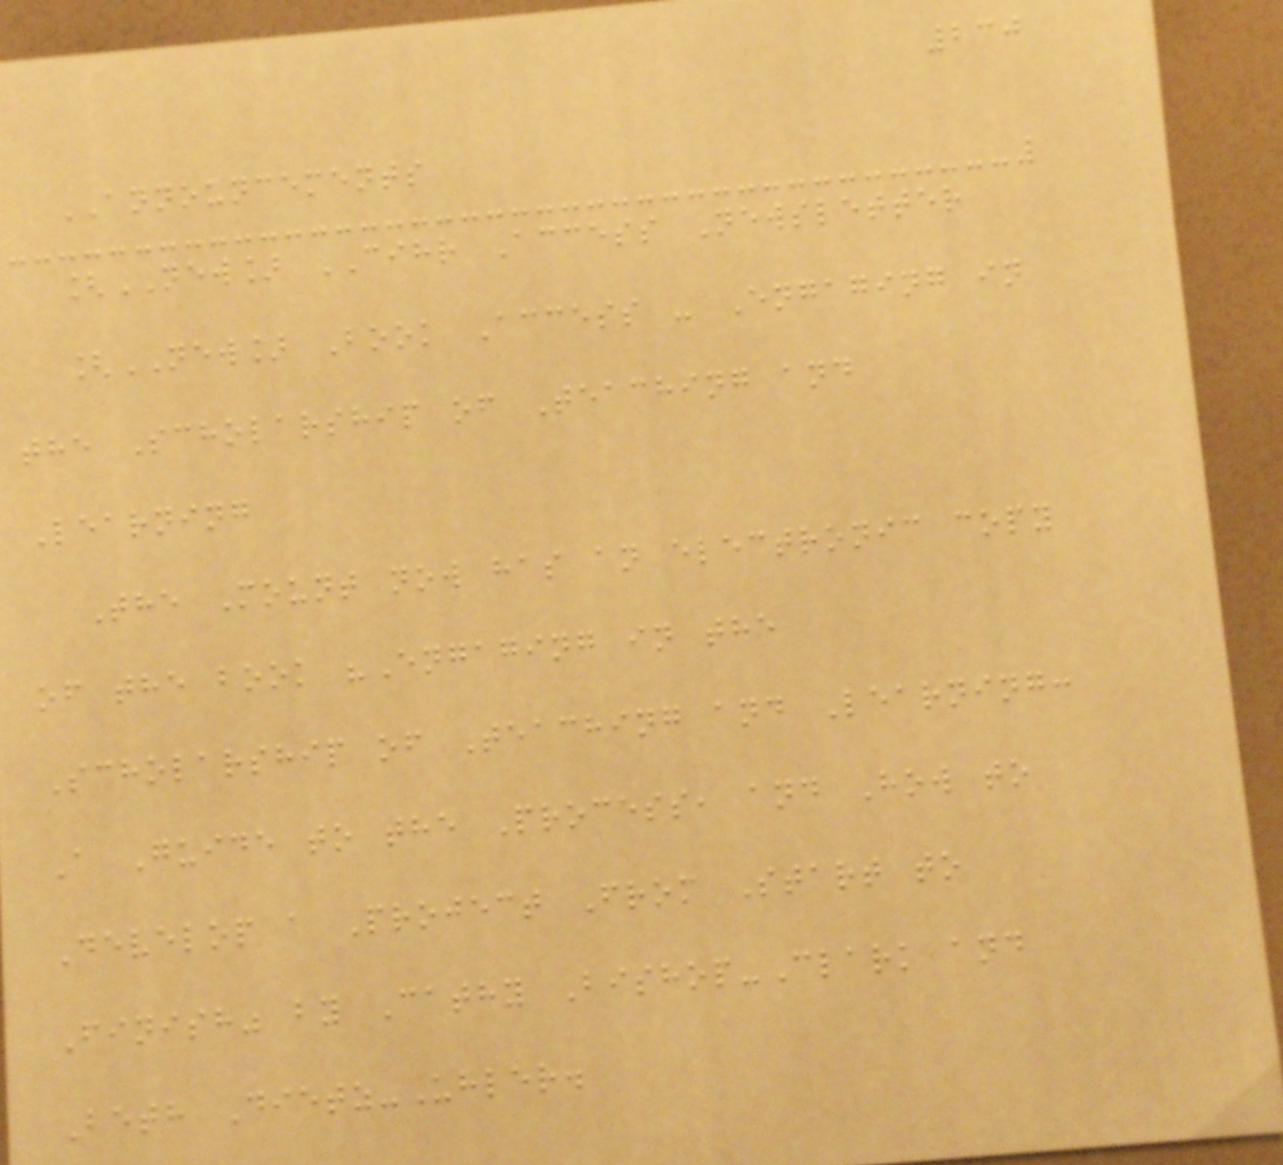230
ANNOUNCEMENTS
[NEW] CIHR Access Newsletter
[NEW] Book Access - Engaging in
the Scholarship of Teaching and
Learning
The Mount now has an electronic copy
of the book "Engaging in the
Scholarship of Teaching and Learning:
A Guide to the Process, and How to
Develop a Project From Start to
Finish" by Cathy Bishop-Clark and
Beth Dietz-Uhler.
